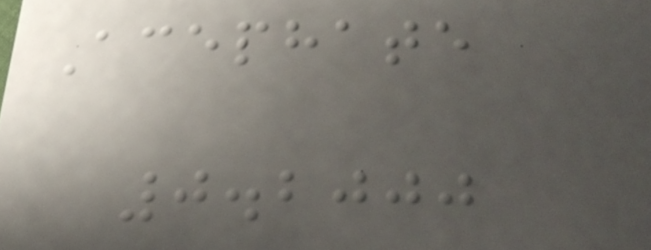Acephate
0.2000
